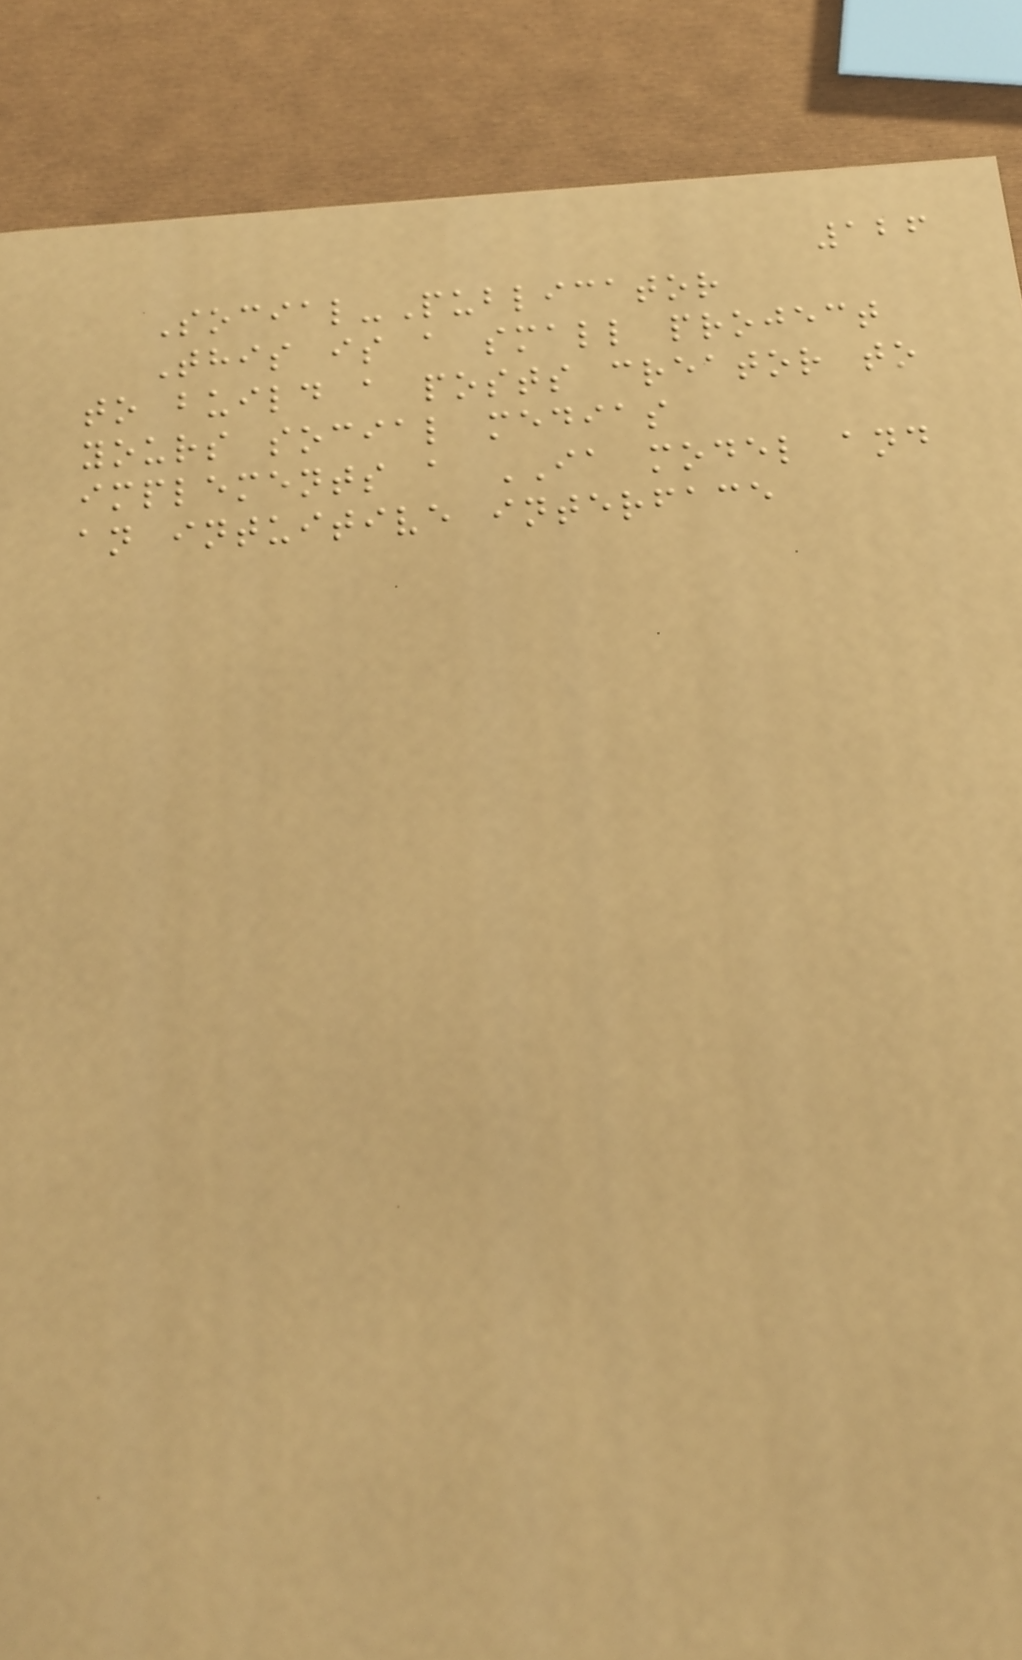126
Social-Publicator
This is a small project
to build a posts creator to
yours social medias
implements a IA model and
an intuitive interface
